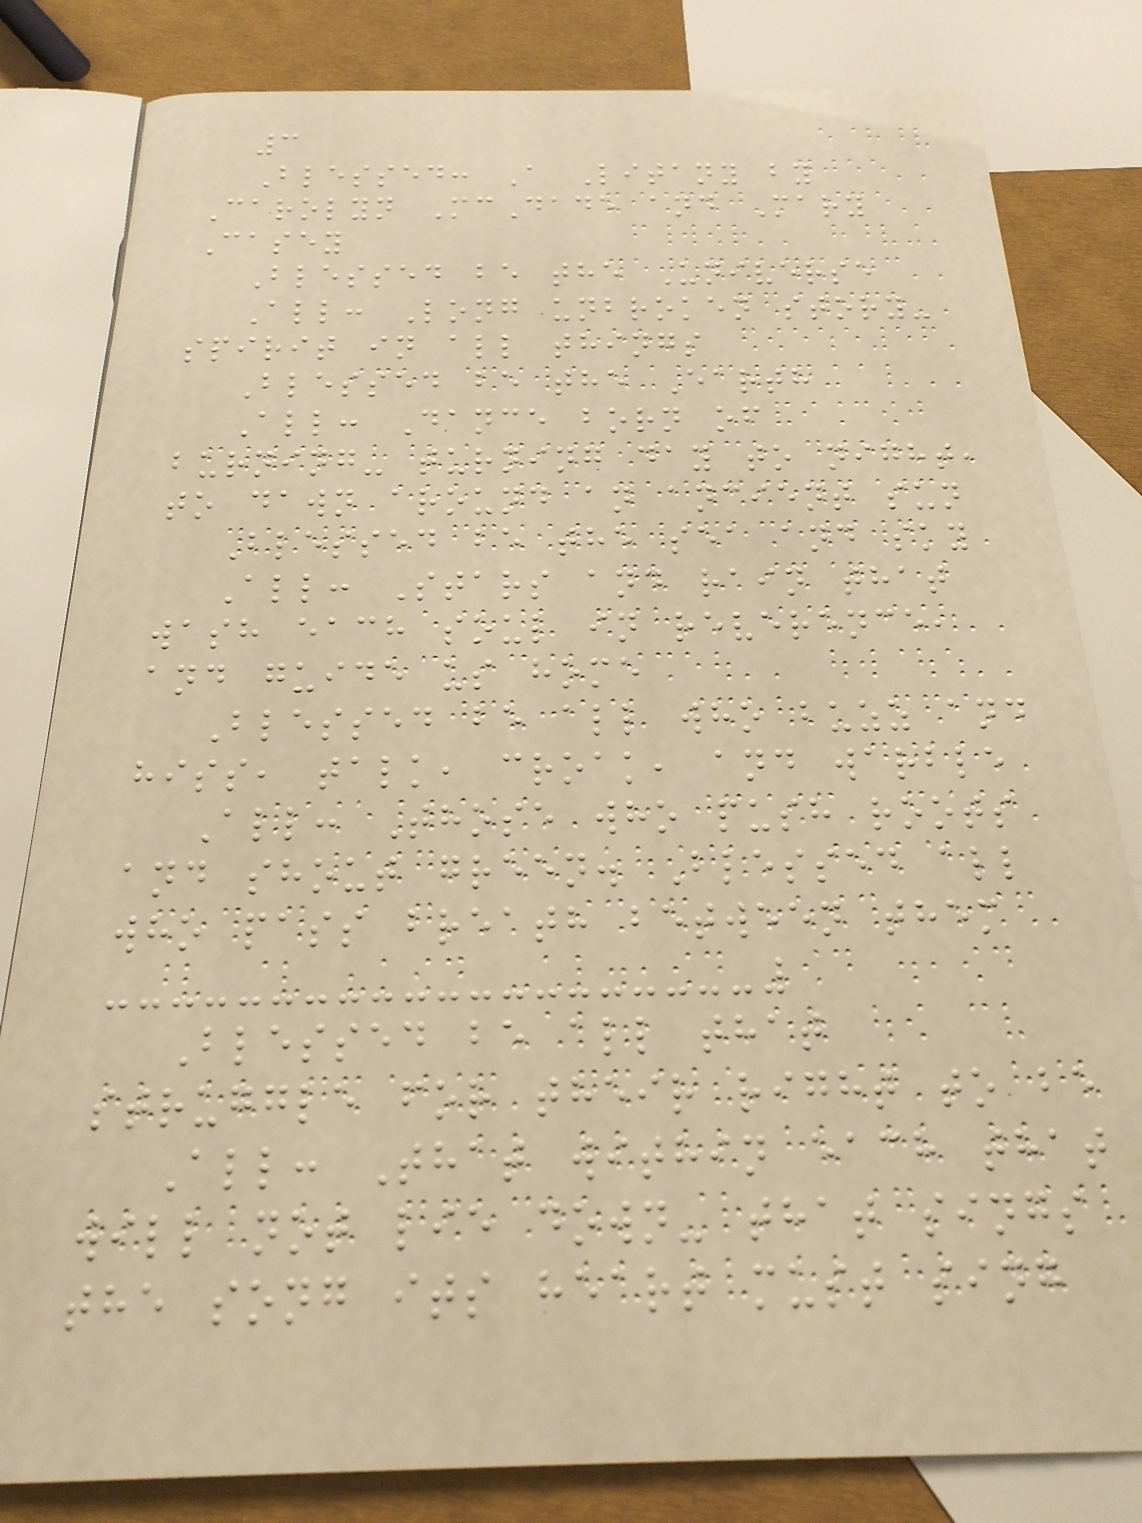3
Blessed: A Litany by
Carolyn McDade and Mary
Casey
Blessed be the Universe
All: Long unbroken story-
spirit in all things
Blessed be the Earth
All: Dance born of
burning- turning day to night,
to dawn around an ancient sun
Blessed be the sea and sky
All: Stars and rain that
wash each soul in reverence,
and guide us home
Blessed be all who buzz and
hiss, talk, croak, and warble
All: Those who push roots
and shout green. Blessed all
who pass breath between them
Blessed be all that
struggle for their right to be
All: That within each that
will not lie down- that sings
the song its heart must sing
